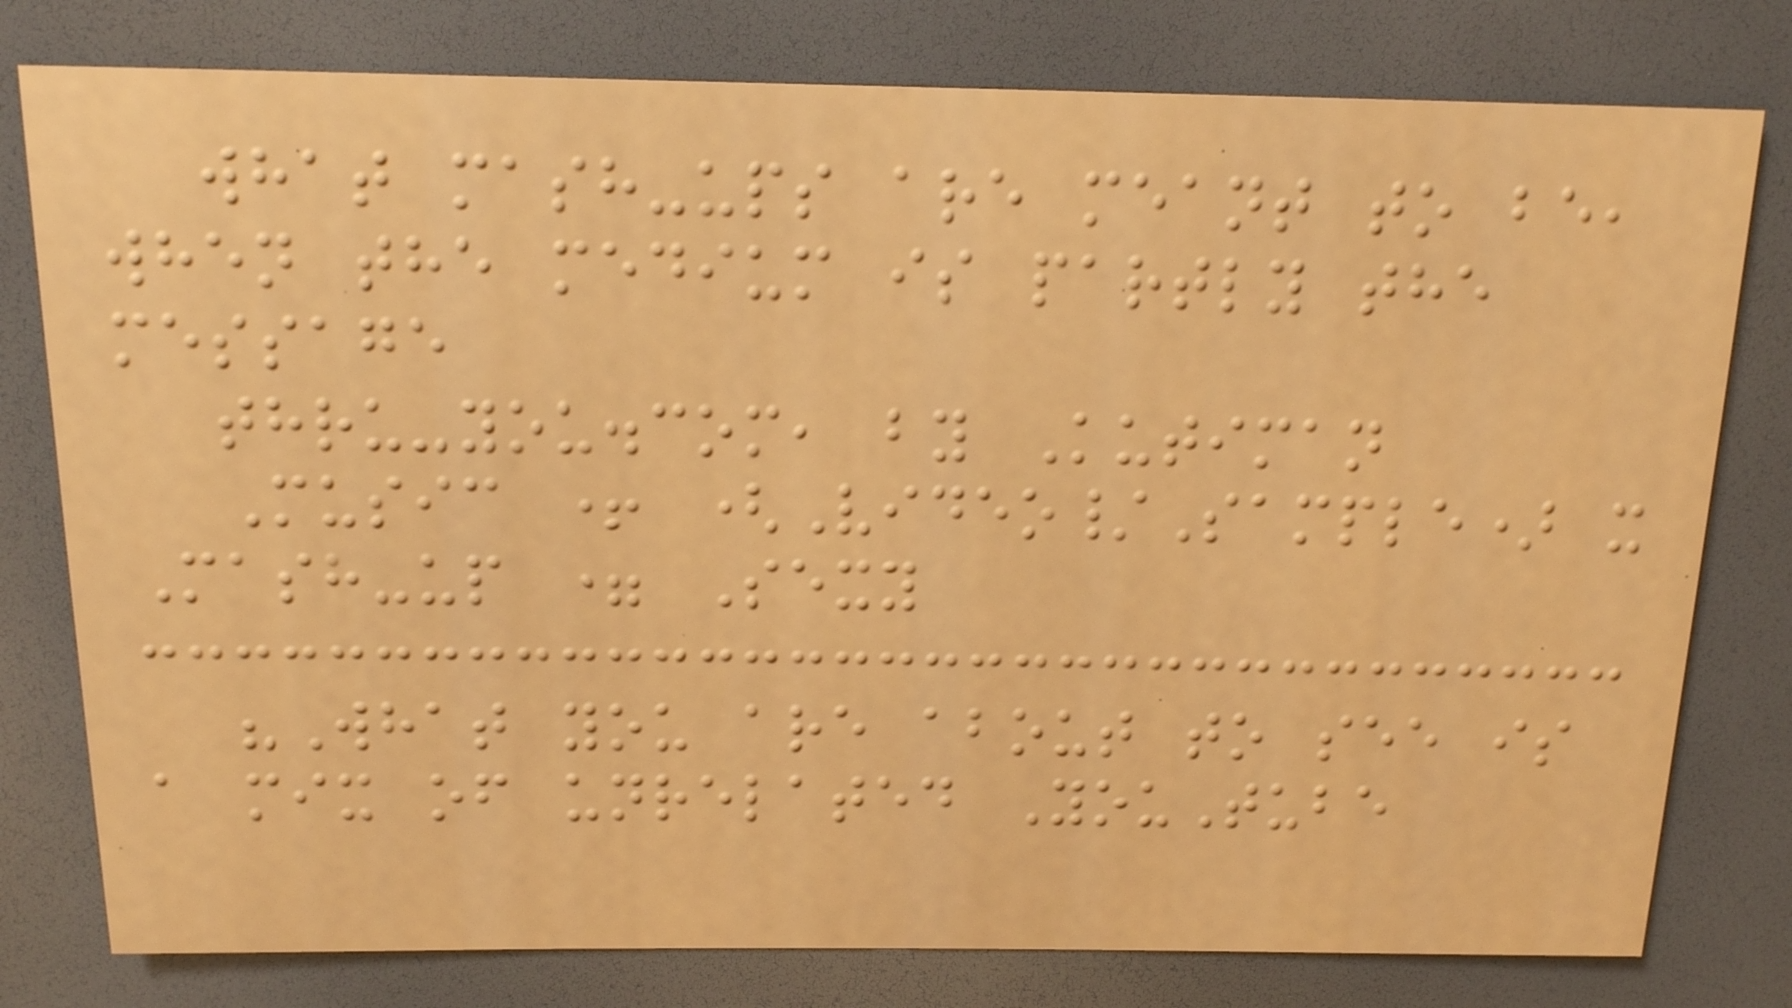what mash-ups are meant to be,
when the medium is partly the
message
thru-you.com, by Kutiman
Music + (Video/Sample) x
Mash-up = Sexy
"What you are about to see is
a mix of unrelated YouTube
